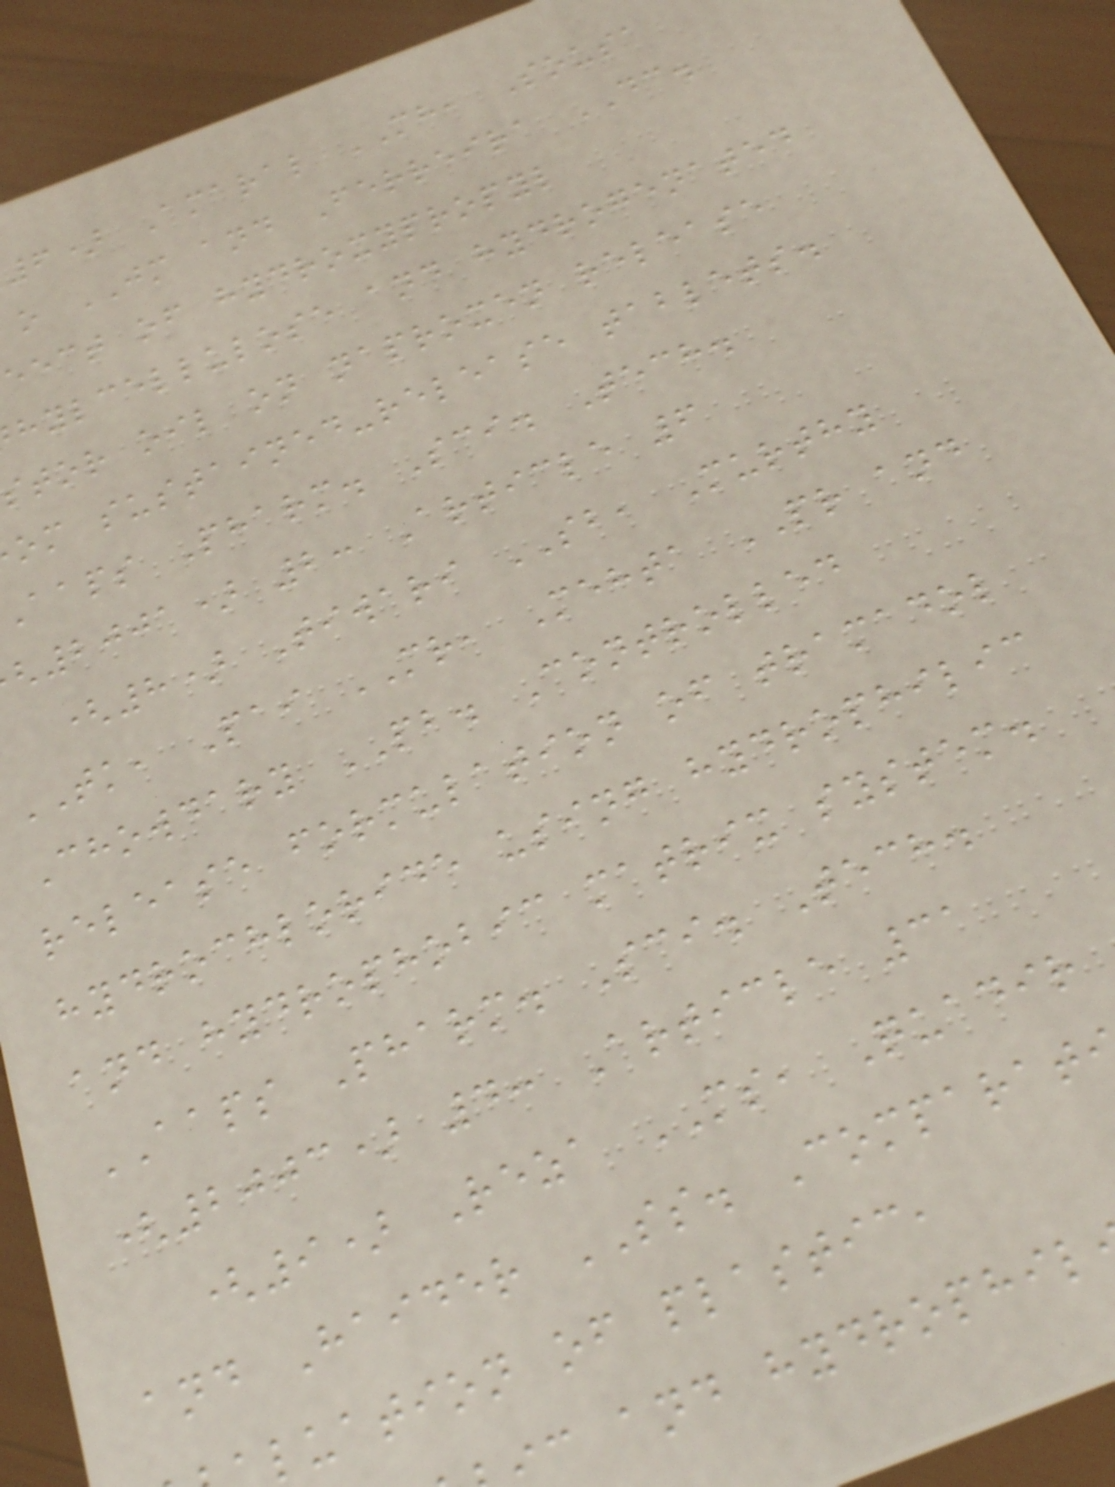6) Amaral MH, Sousa
o JM and Ferreira DC.
eect of hydroxypropyl
hylcellulose and hydrogenated
stor oil on naproxen release
om sustained-release tablets.
aaps Pharm. Sci. Tech.
2001) 2: Article 6
(8) Tiwari SB, Murthy
TK, Pai MR, Mehta PR and
Chowdary PB. Controlled
release formulation of tramadol
hydrochloride using hydrophilic
and hydrophobic matrix system.
AAPS Pharm. Sci. Tech.
(2003) 4: Article 31
(9) Reza MS, Quadir
and Haider SS. Comparat
luation of plastic,
c and hydrophil
